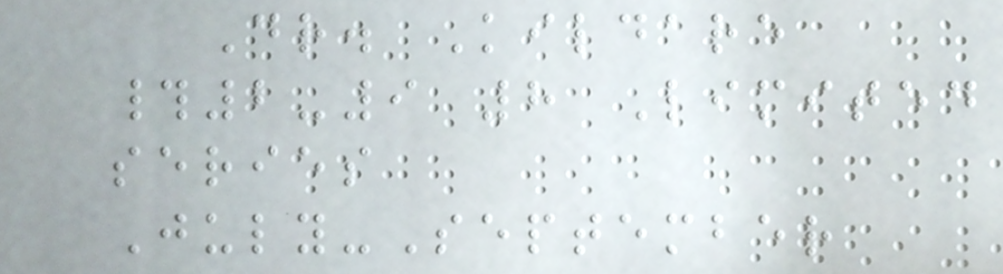Dr. Kildare
#2-9 8 Limited
series
July-September
